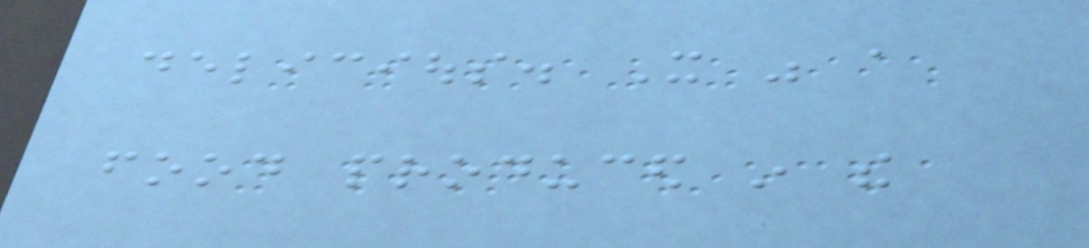delicious. It was a
food produced in the
